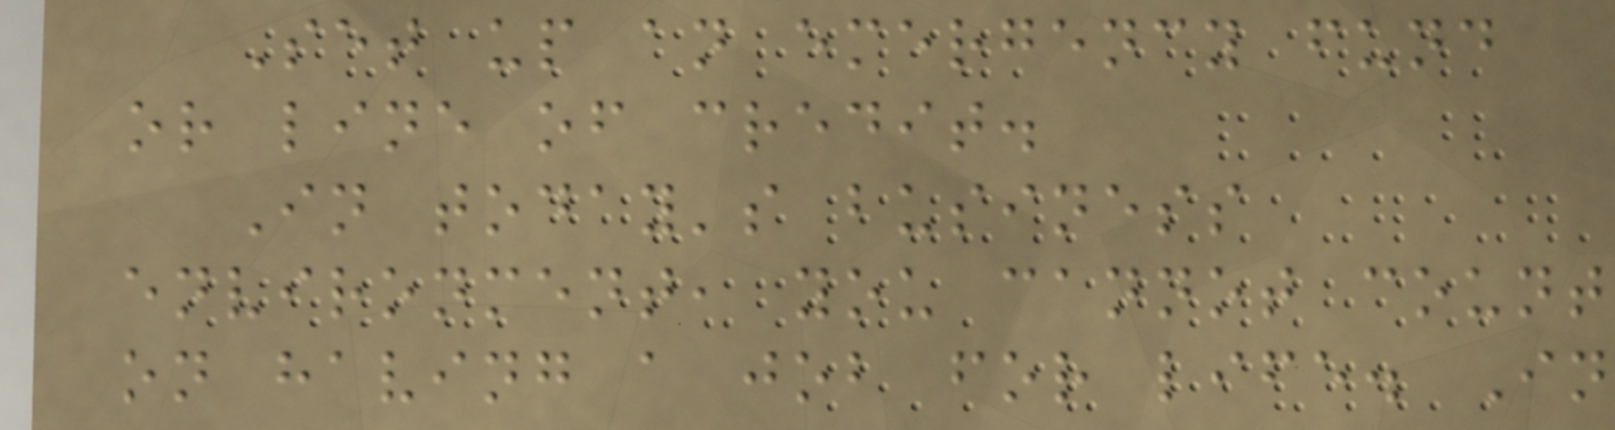Set up an emergency fund
or line of credit.
In today's business
environment, you cannot count
on having a job for life. In
